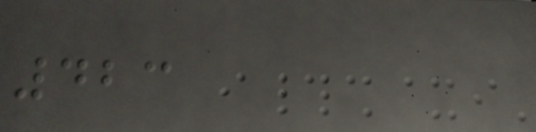423
